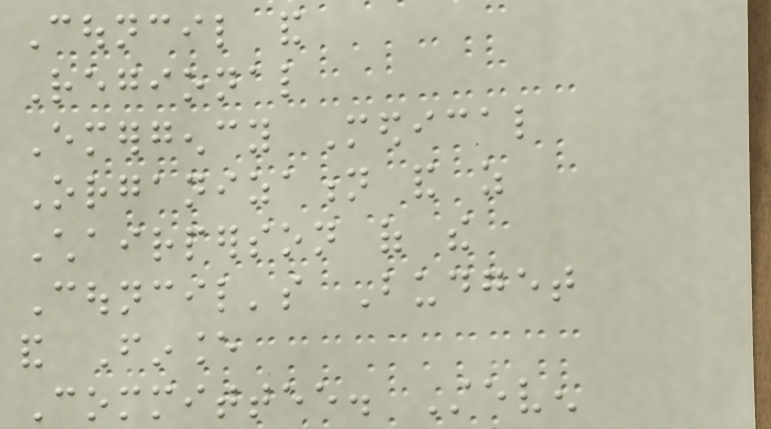Council and
Regional
Emergency Medical
Organization and as
Chairperson of the
Council's Budget
and Finance
Committee. Steven
